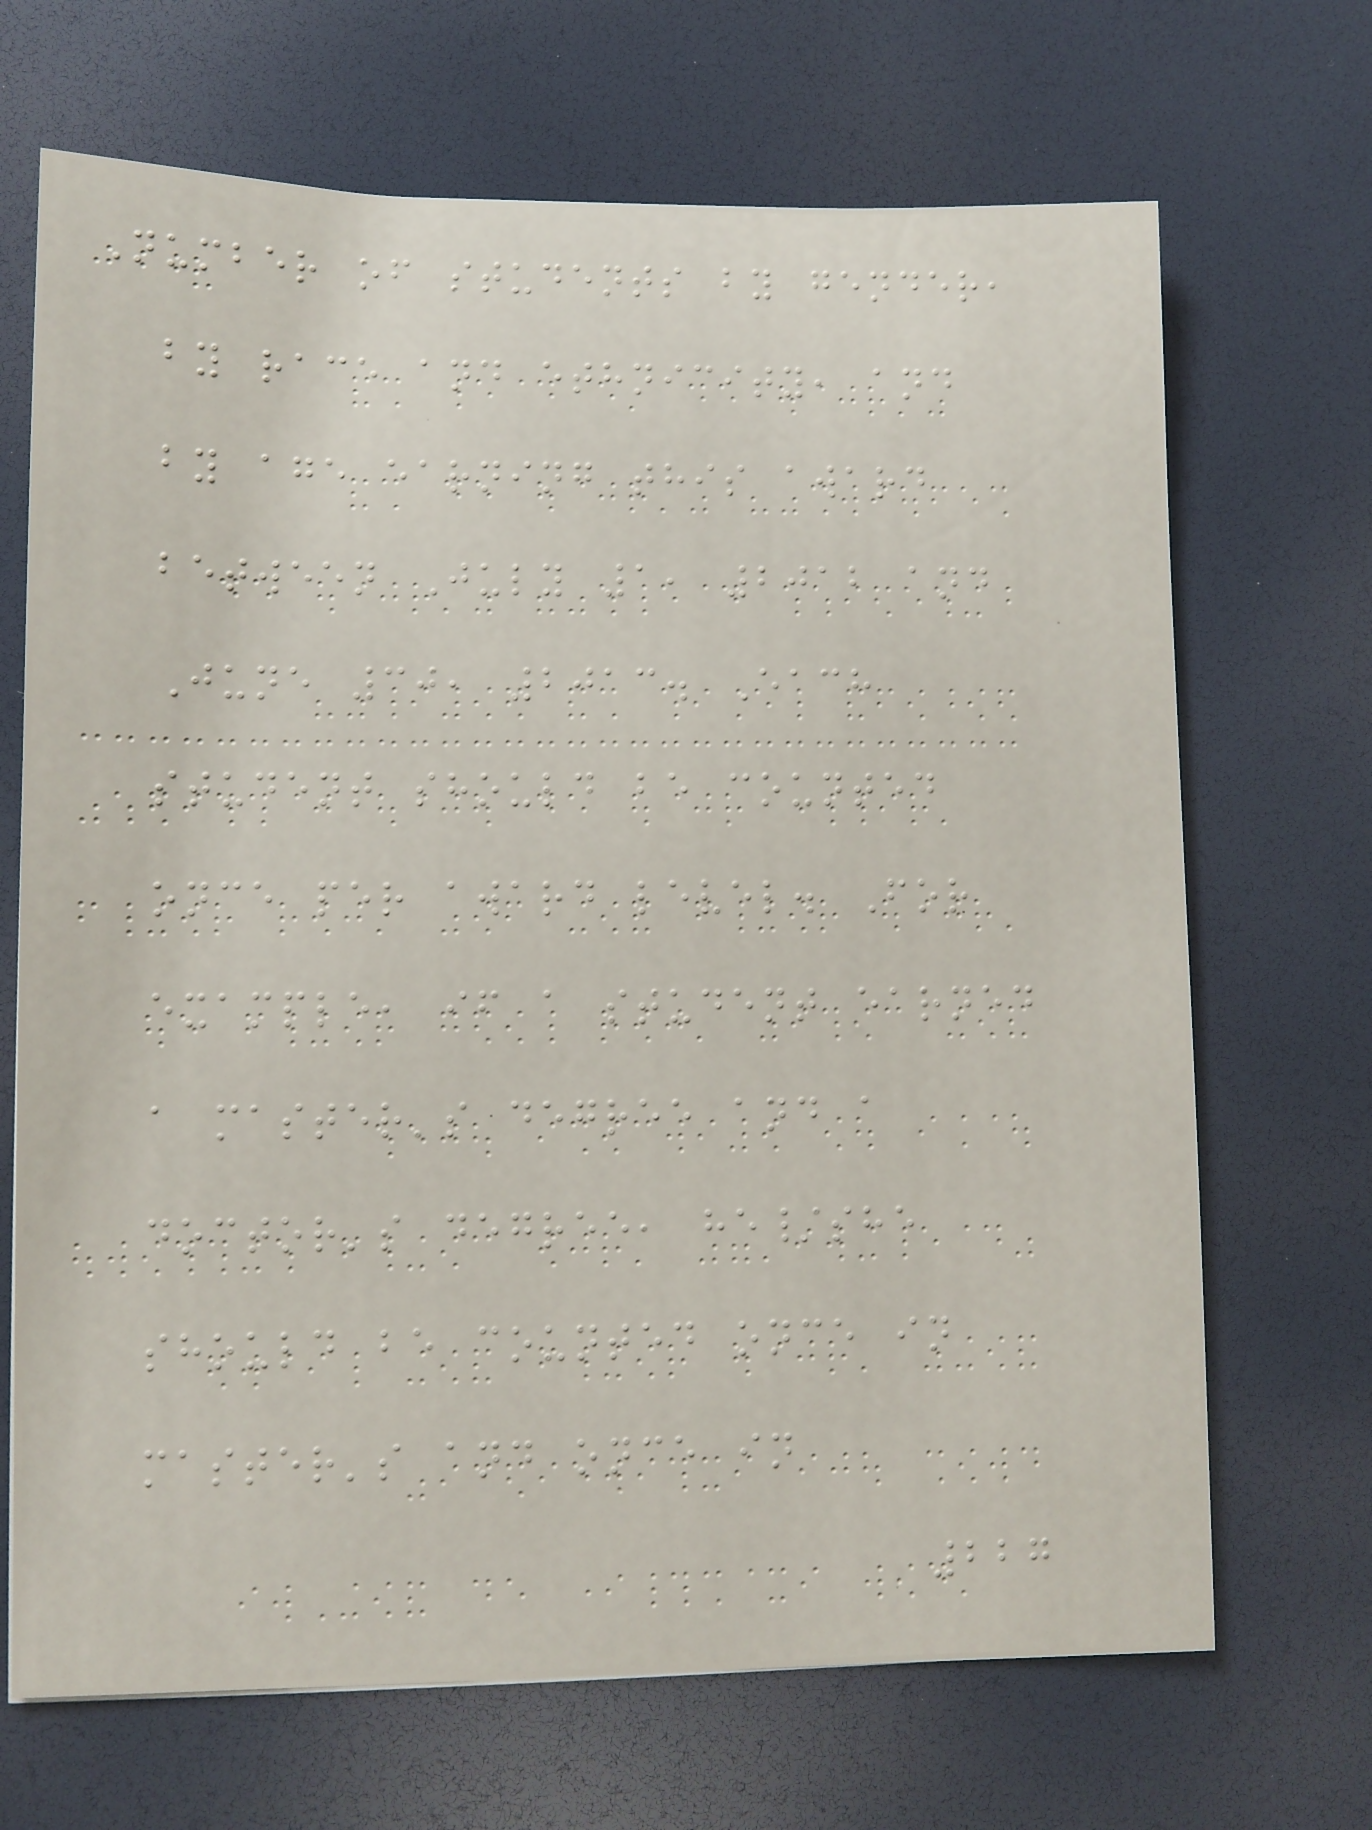Number of students by gender,
by race and ethnicity, and
by age earning this award
between July 1, 2012 and
June 30, 2013. Each
student should be counted
once per award level. For
example, if a student earned
a master's degree and a
doctor's degree, he/she
should be counted once in
master's and once in
227
